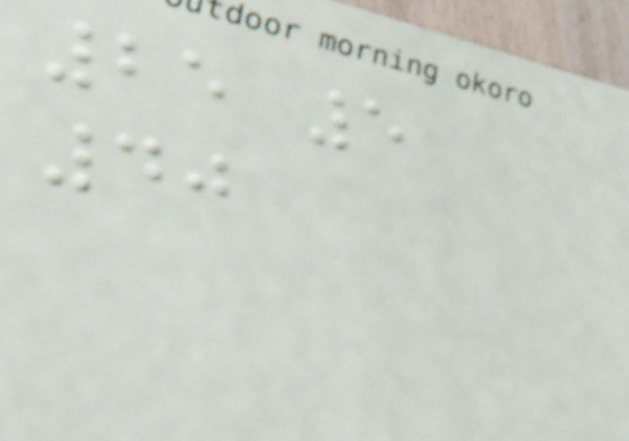25 5
40
